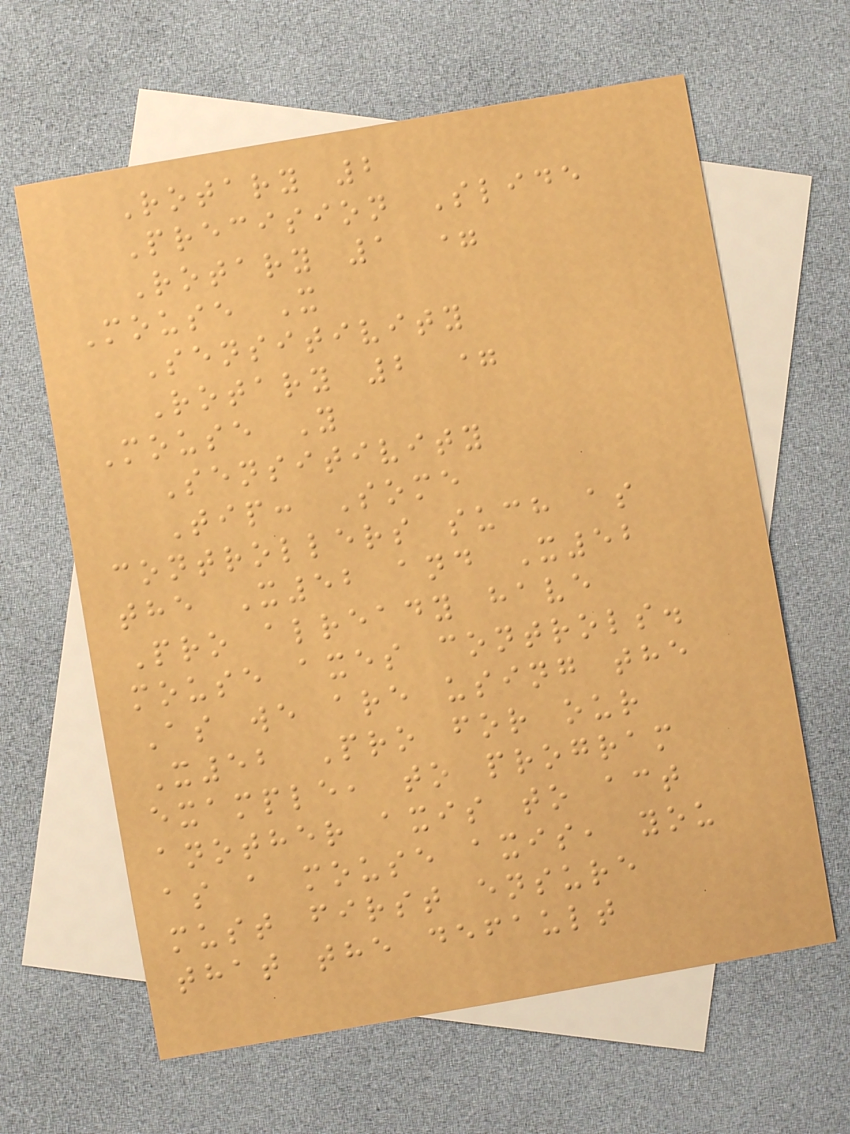Rotary 2
Precision Slide
Rotary 1 =
Mouse X
Sensitivity
Rotary 2 =
Mouse Y
Sensitivity
Tip: Some
controllers such as
the X52 and X52
Pro already have
mouse axes controls.
As we are using the
X52 Pro for our
example, to program
another axis to act
as a mouse axis, you
must first ensure
that the default
